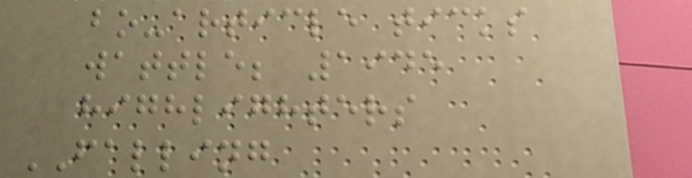bo-article ticks
wattle; 1945
highlighters
FALLING
